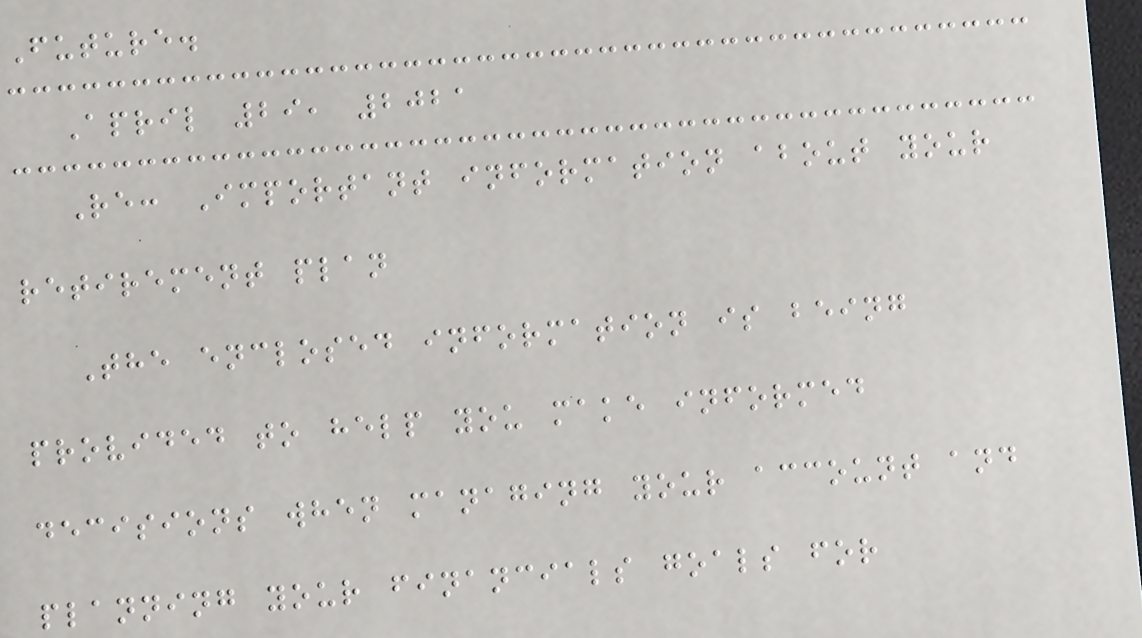Future.
April 29, 2021
Re: Important information about your
retirement plan
The enclosed information is being
provided to help you make informed
decisions when managing your account and
planning your financials goals for
